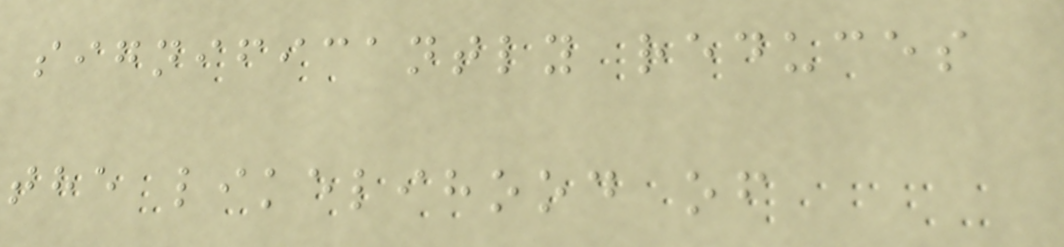significantly reduces
the likelihood of
